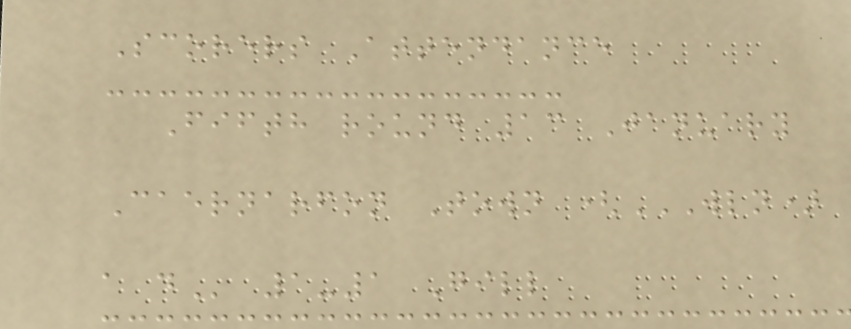Scorers Attendance
Fifth round 13 January
Caernarfon Town (WLN)
A D 1-1 Gill
